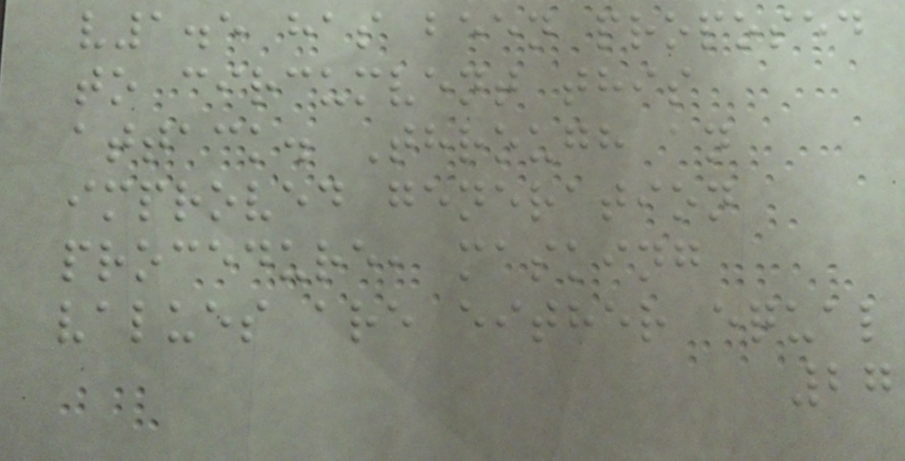v1.5 has been proposed
to circumvent this
attack. Through an
improved generation
procedure, masking
values are either equal
27
